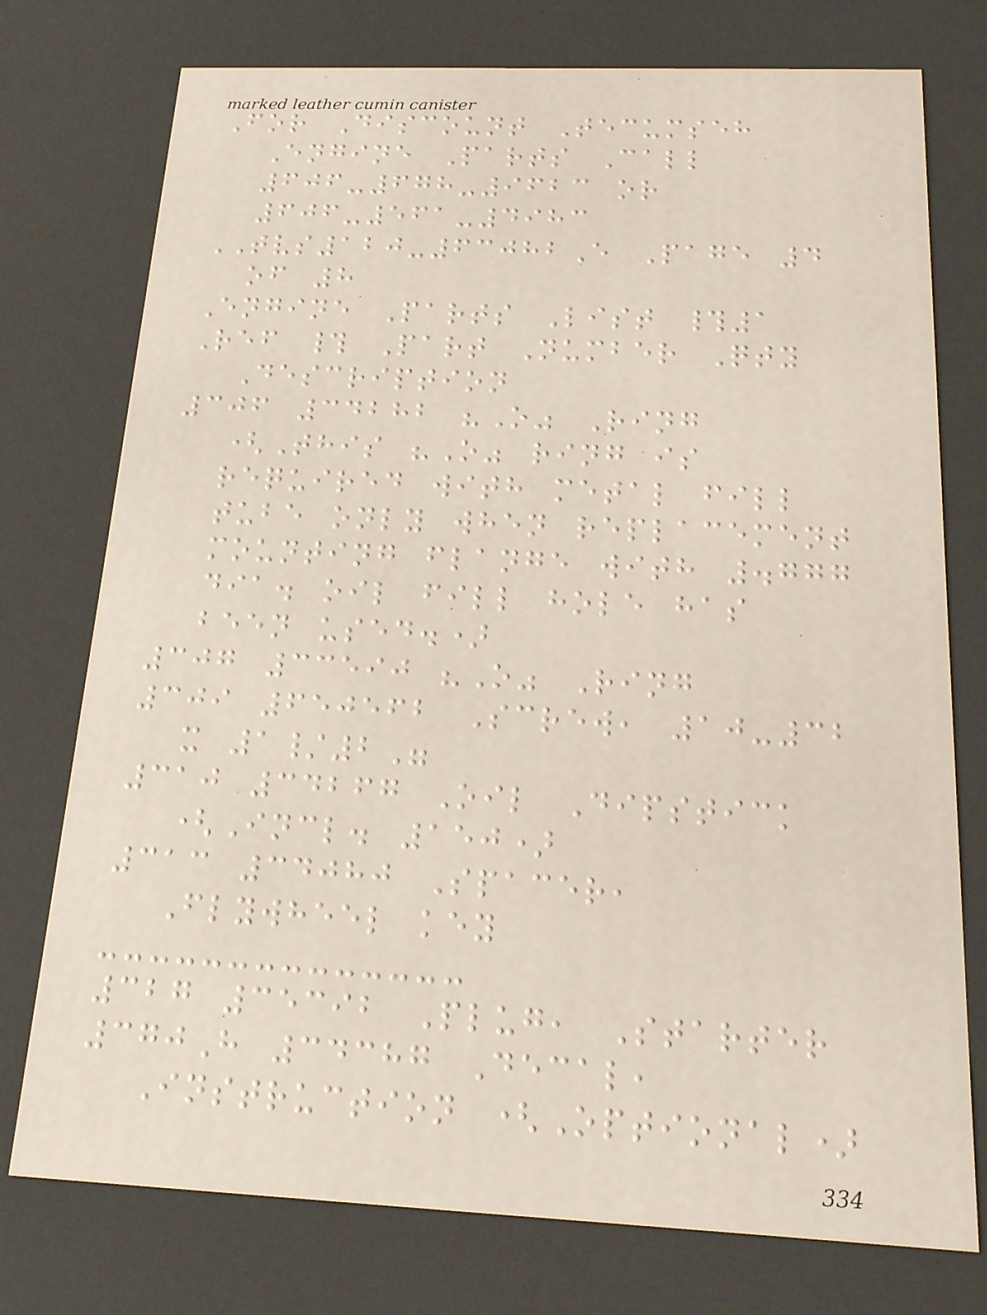For Discount Tecumseh
Engine Parts Call
606-678-9623 or
606-561-4983
TVS120-63082E Page 4
of 8
Engine Parts List #1
Ref # Part Number Qty
Description
306 34282 "O" Ring
(This "O" ring is
required with metal fill
tube only when replacement
mounting flange with .777
dia. oil fill hole has
been used.)
307 33590 "O" Ring
309 650562 Screw, 10-32
x 1/2"
310 34267 Oil Dipstick
(Incl. 150)
313 34080 Spacer,
Flywheel key
327 35392 Plug, Starter
370H 34387 Decal,
Instruction (Optional)
